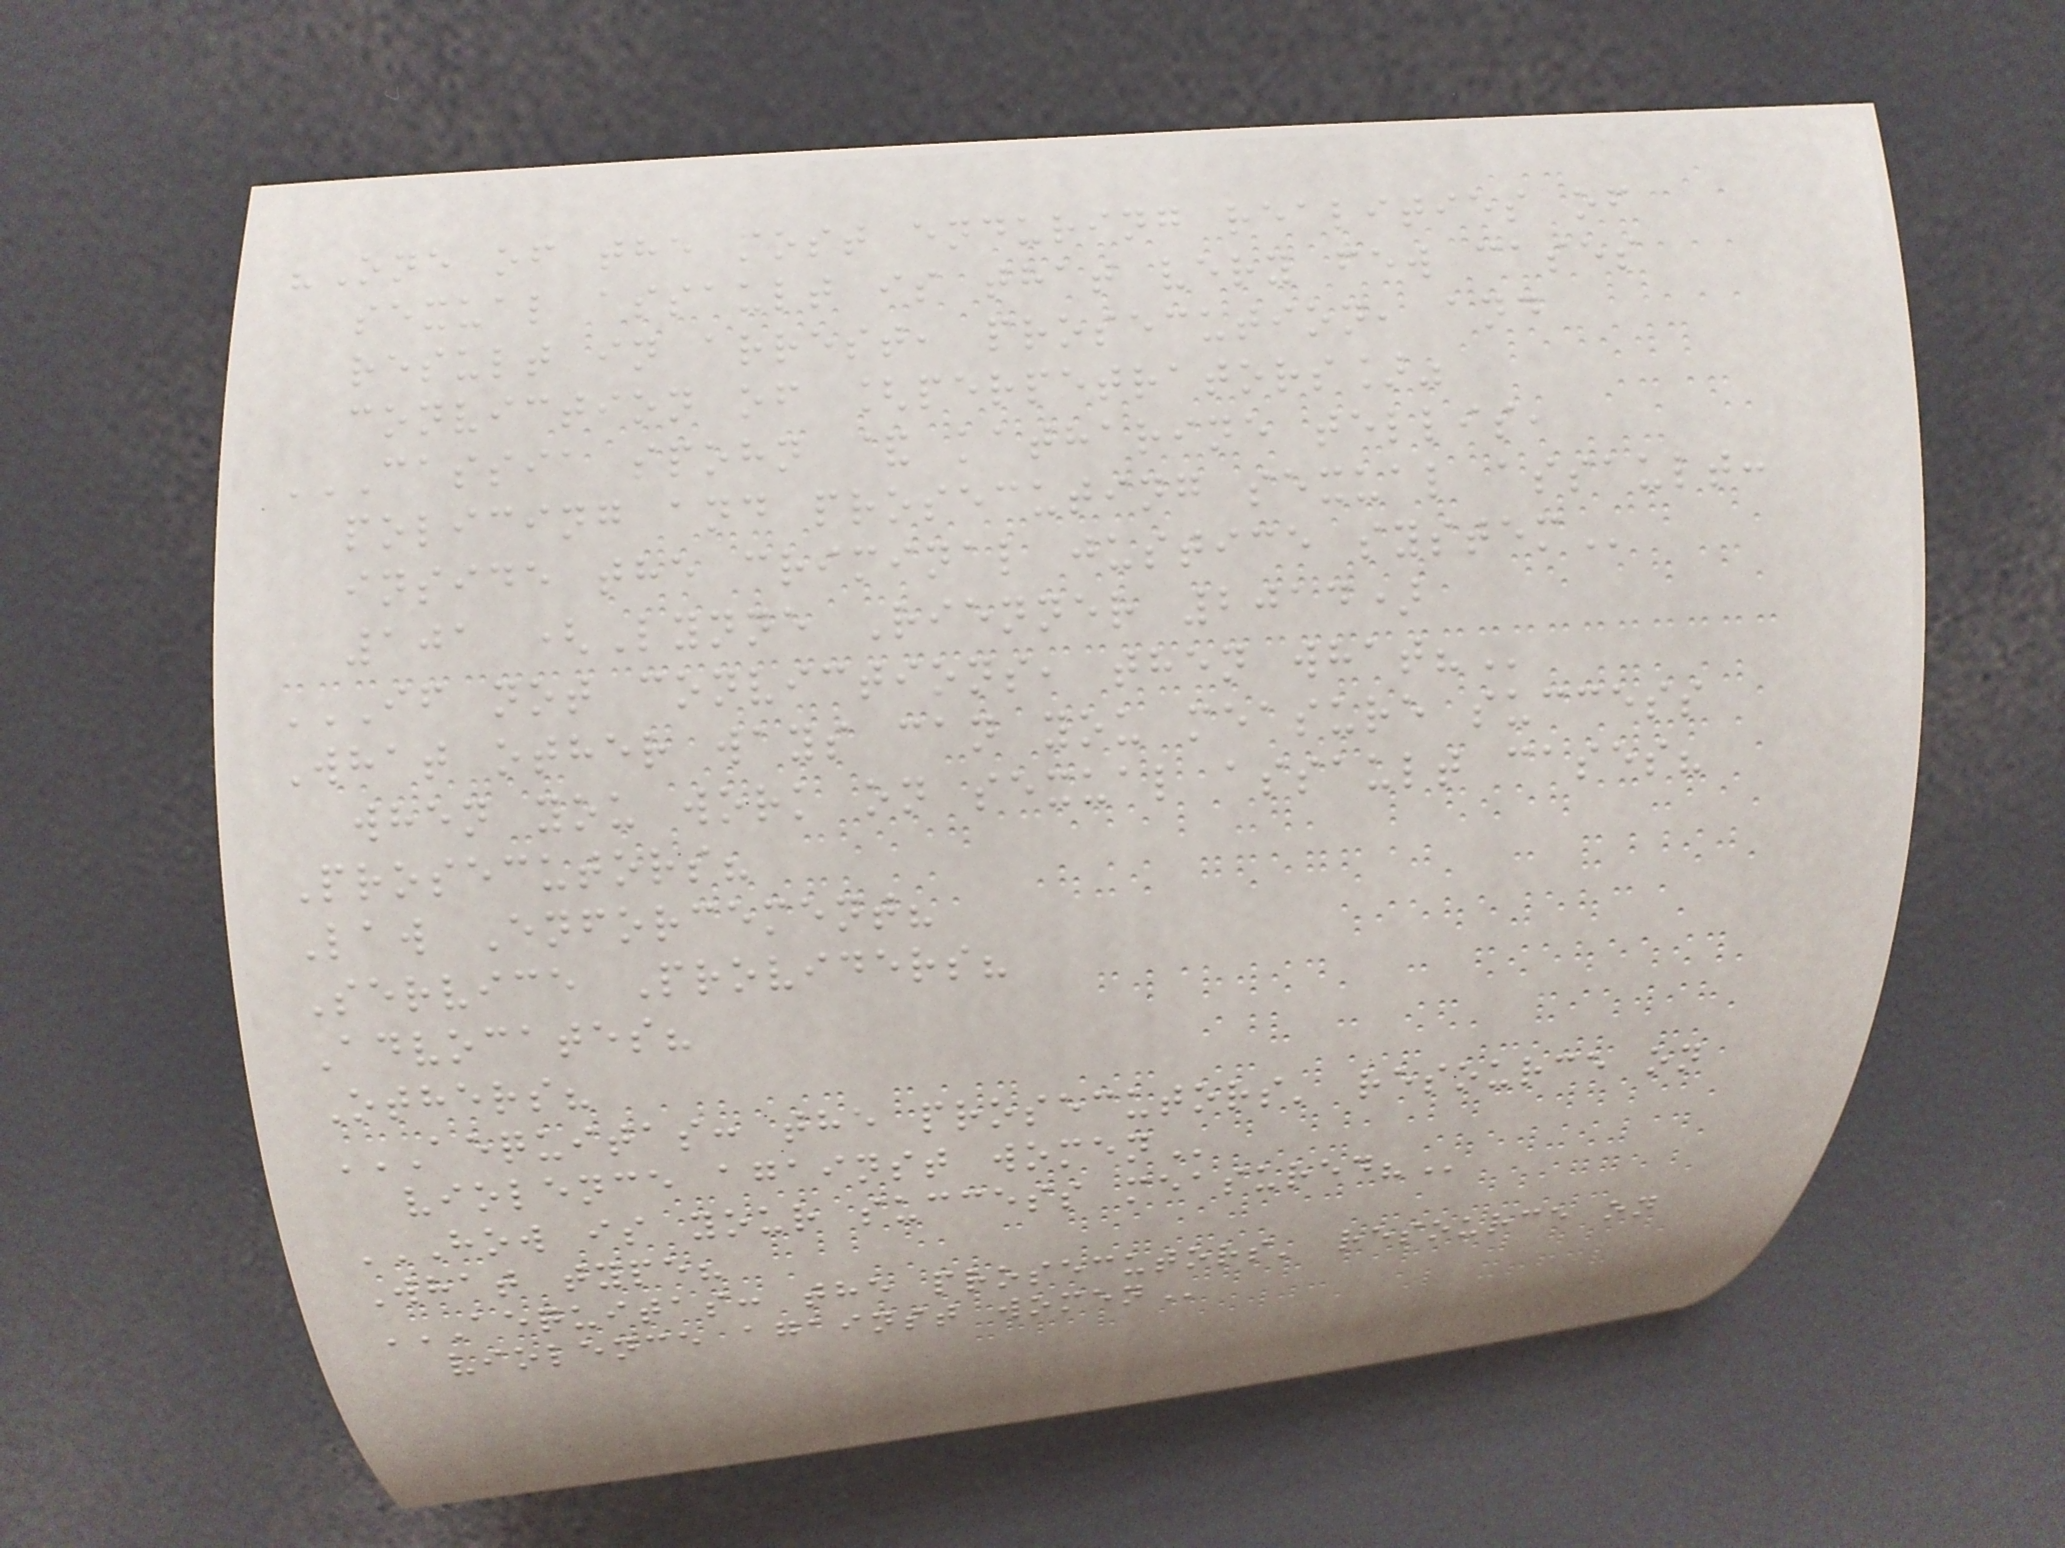"One of the most enduring realities of
sexual assault is that very few cases
result in arrest, prosecution, and
conviction of [perpetrators]"
CASSIA SPOHN & KATHARINE TELLIS,
POLICING AND PROSECUTING SEXUAL ASSAULT:
INSIDE THE CRIMINAL JUSTICE SYSTEM
101 (Lynne Rienner 2014)
IF NOT CONVICTIONS, THEN WHAT?
What other ways can you measure success
when you work on sexual assault cases?
Prosecutors?
Law Enforcement?
Service Providers?
Advocates?
Others?
AEQUITAS: THE PROSECUTORS' RESOURCE ON
VIOLENCE AGAINST WOMEN
HOW IS YOUR SUCCESS MEASURED?
What type?
AEQUITAS: THE PROSECUTORS' RESOURCE ON
VIOLENCE AGAINST WOMEN
